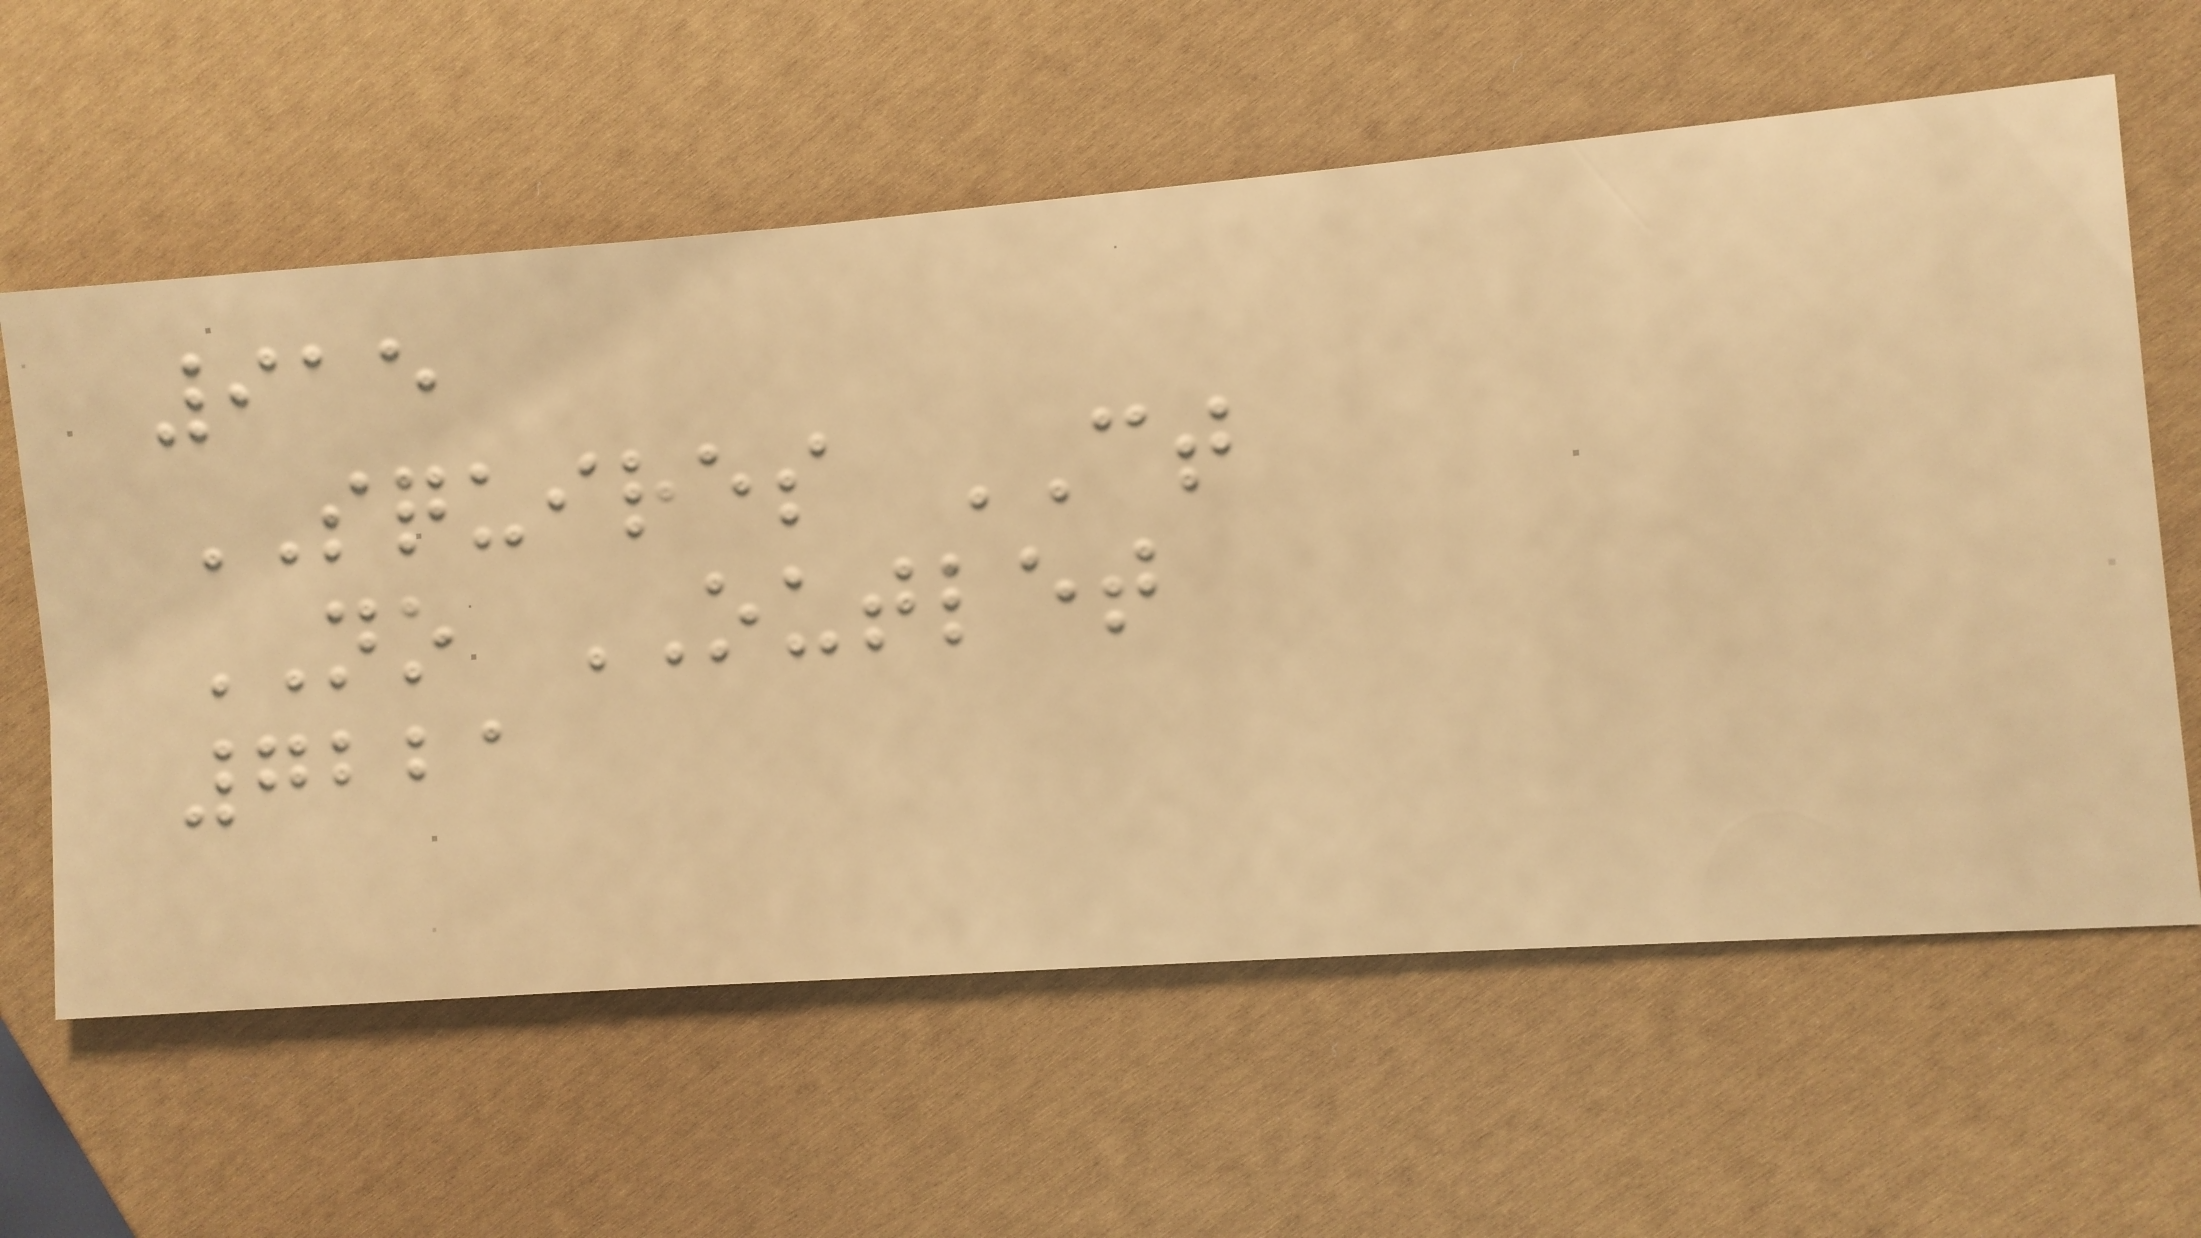915
SQUIRES CT
NO OUTLET
7221
